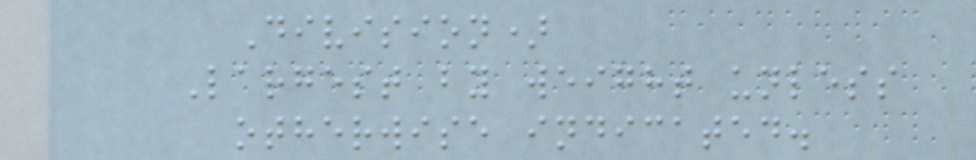Division)
Largest by weight unless
otherwise indicated.
